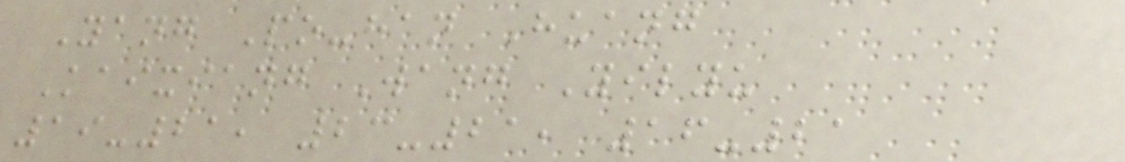Yang Po-han Huang
Kaixiang Wang Yilyu
19-21, 23-21, 16-21
